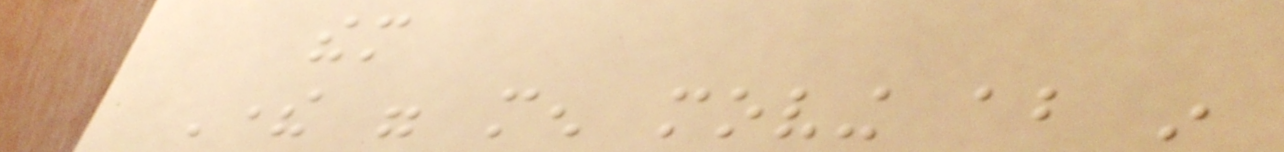them
There were men moving about in
